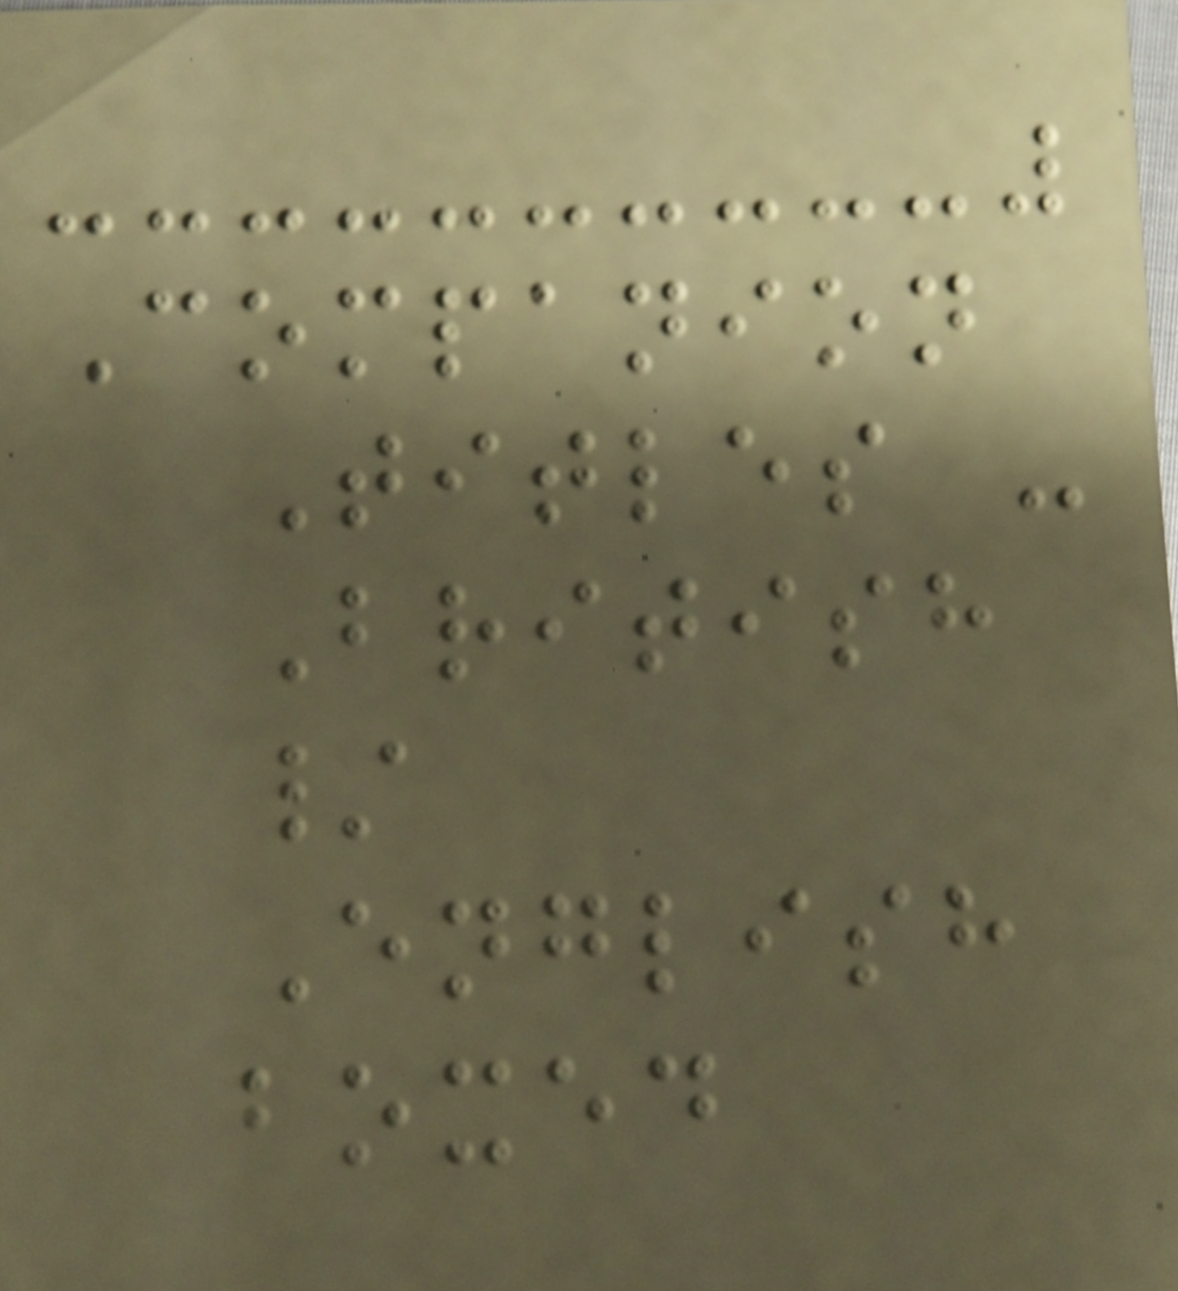Companion
Titles -
British
/
English
boxed
